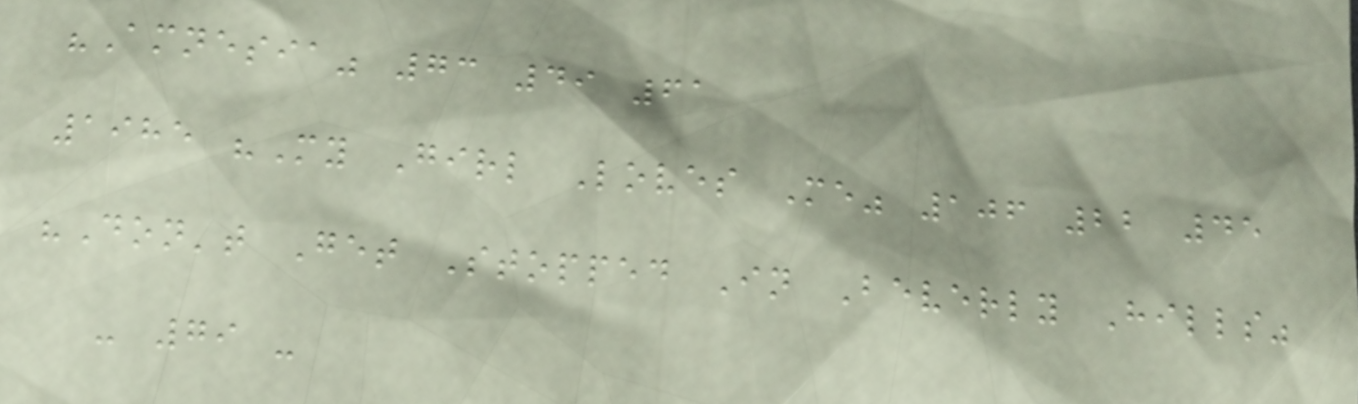"Amnesia" 73 49 61
1985 "My Girl Loves Me" 106 22 45
"Don't Get Stopped In Beverly Hills"
- 79 -
